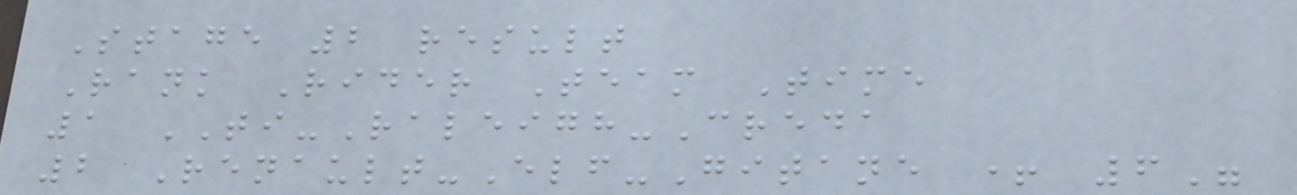Stage 2 result
Rank Rider Team Time
1 TI-Raleigh-Creda
2 Renault-Elf-Gitane + 6"
